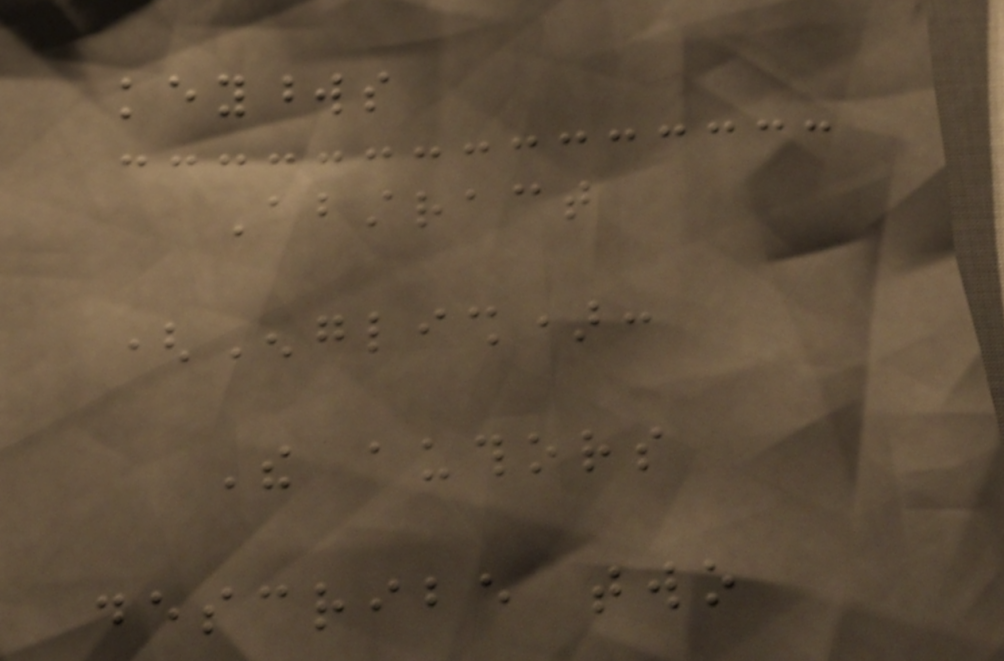keywords
Abstract
(English):
The authors
describe two
